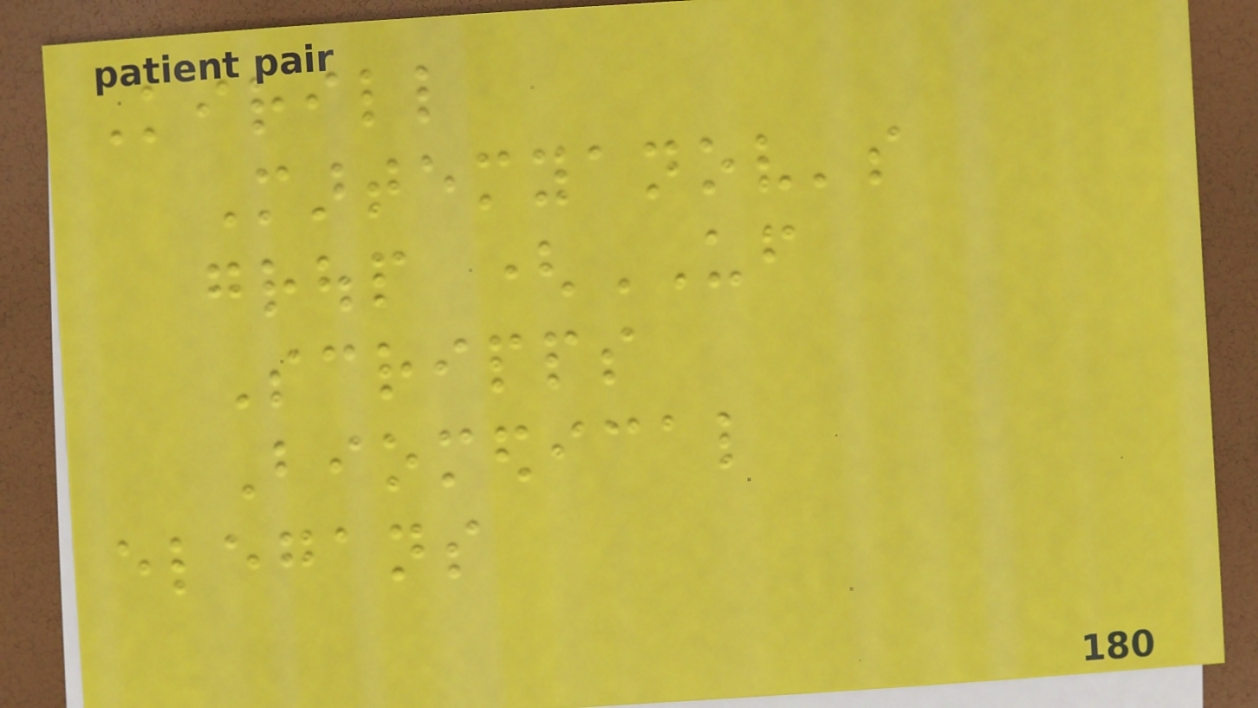Kirill
Martemyanov's
group (UF
Scripps
Biomedical
elegans
